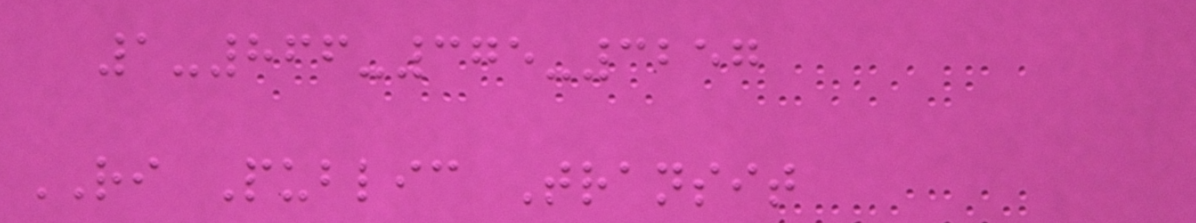1-866-375-3257
RI Public Transit
